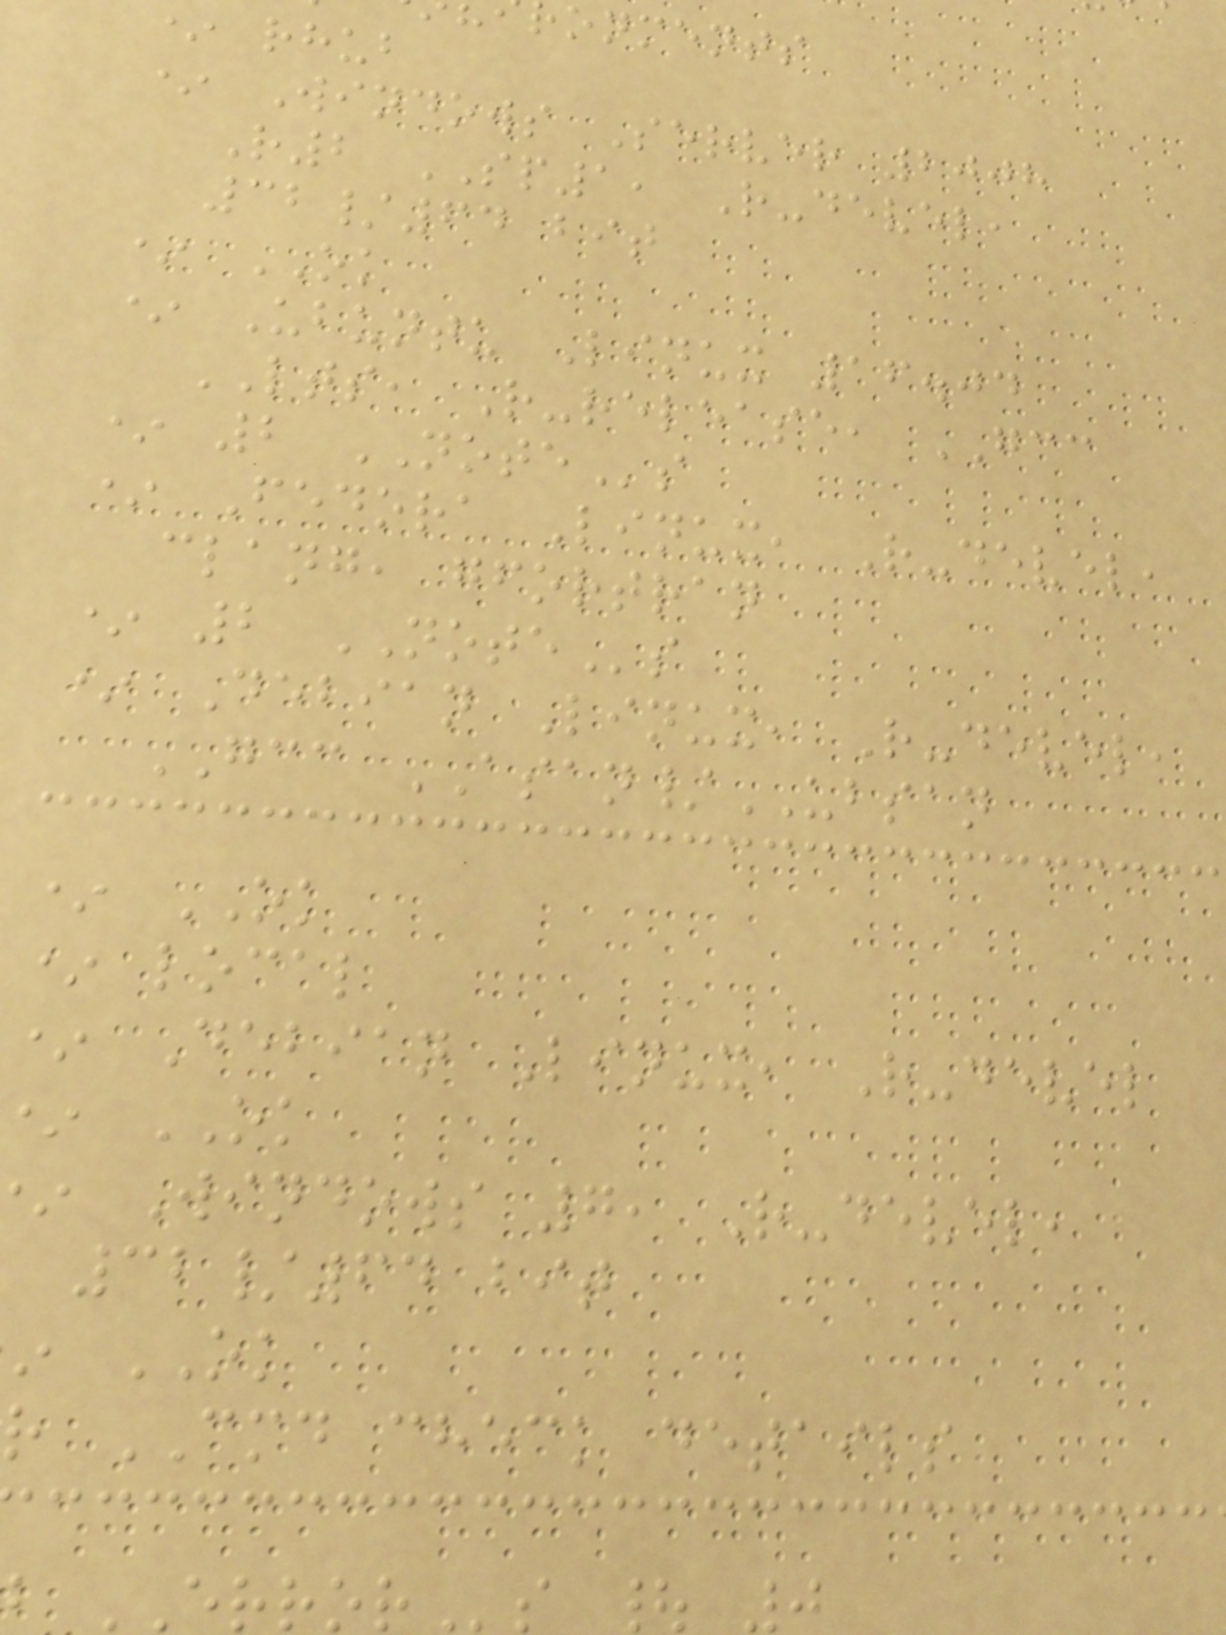onments
rhub
* Windows Server 2008
R2 SP1, R-devel,
32/64 bit
* OK
* Ubuntu Linux 16.04
LTS, R-release, GCC
* 2 NOTEs
* Fedora Linux, R-devel,
clang, gfortran
* 2 NOTEs
* Debian Linux, R-devel,
GCC ASAN/UBSAN
* OK
* local
* Debian Linux, R-devel
OK
Windows 7, R-devel,
32/64 bit
OK
r CMD check details
ERRORs |
